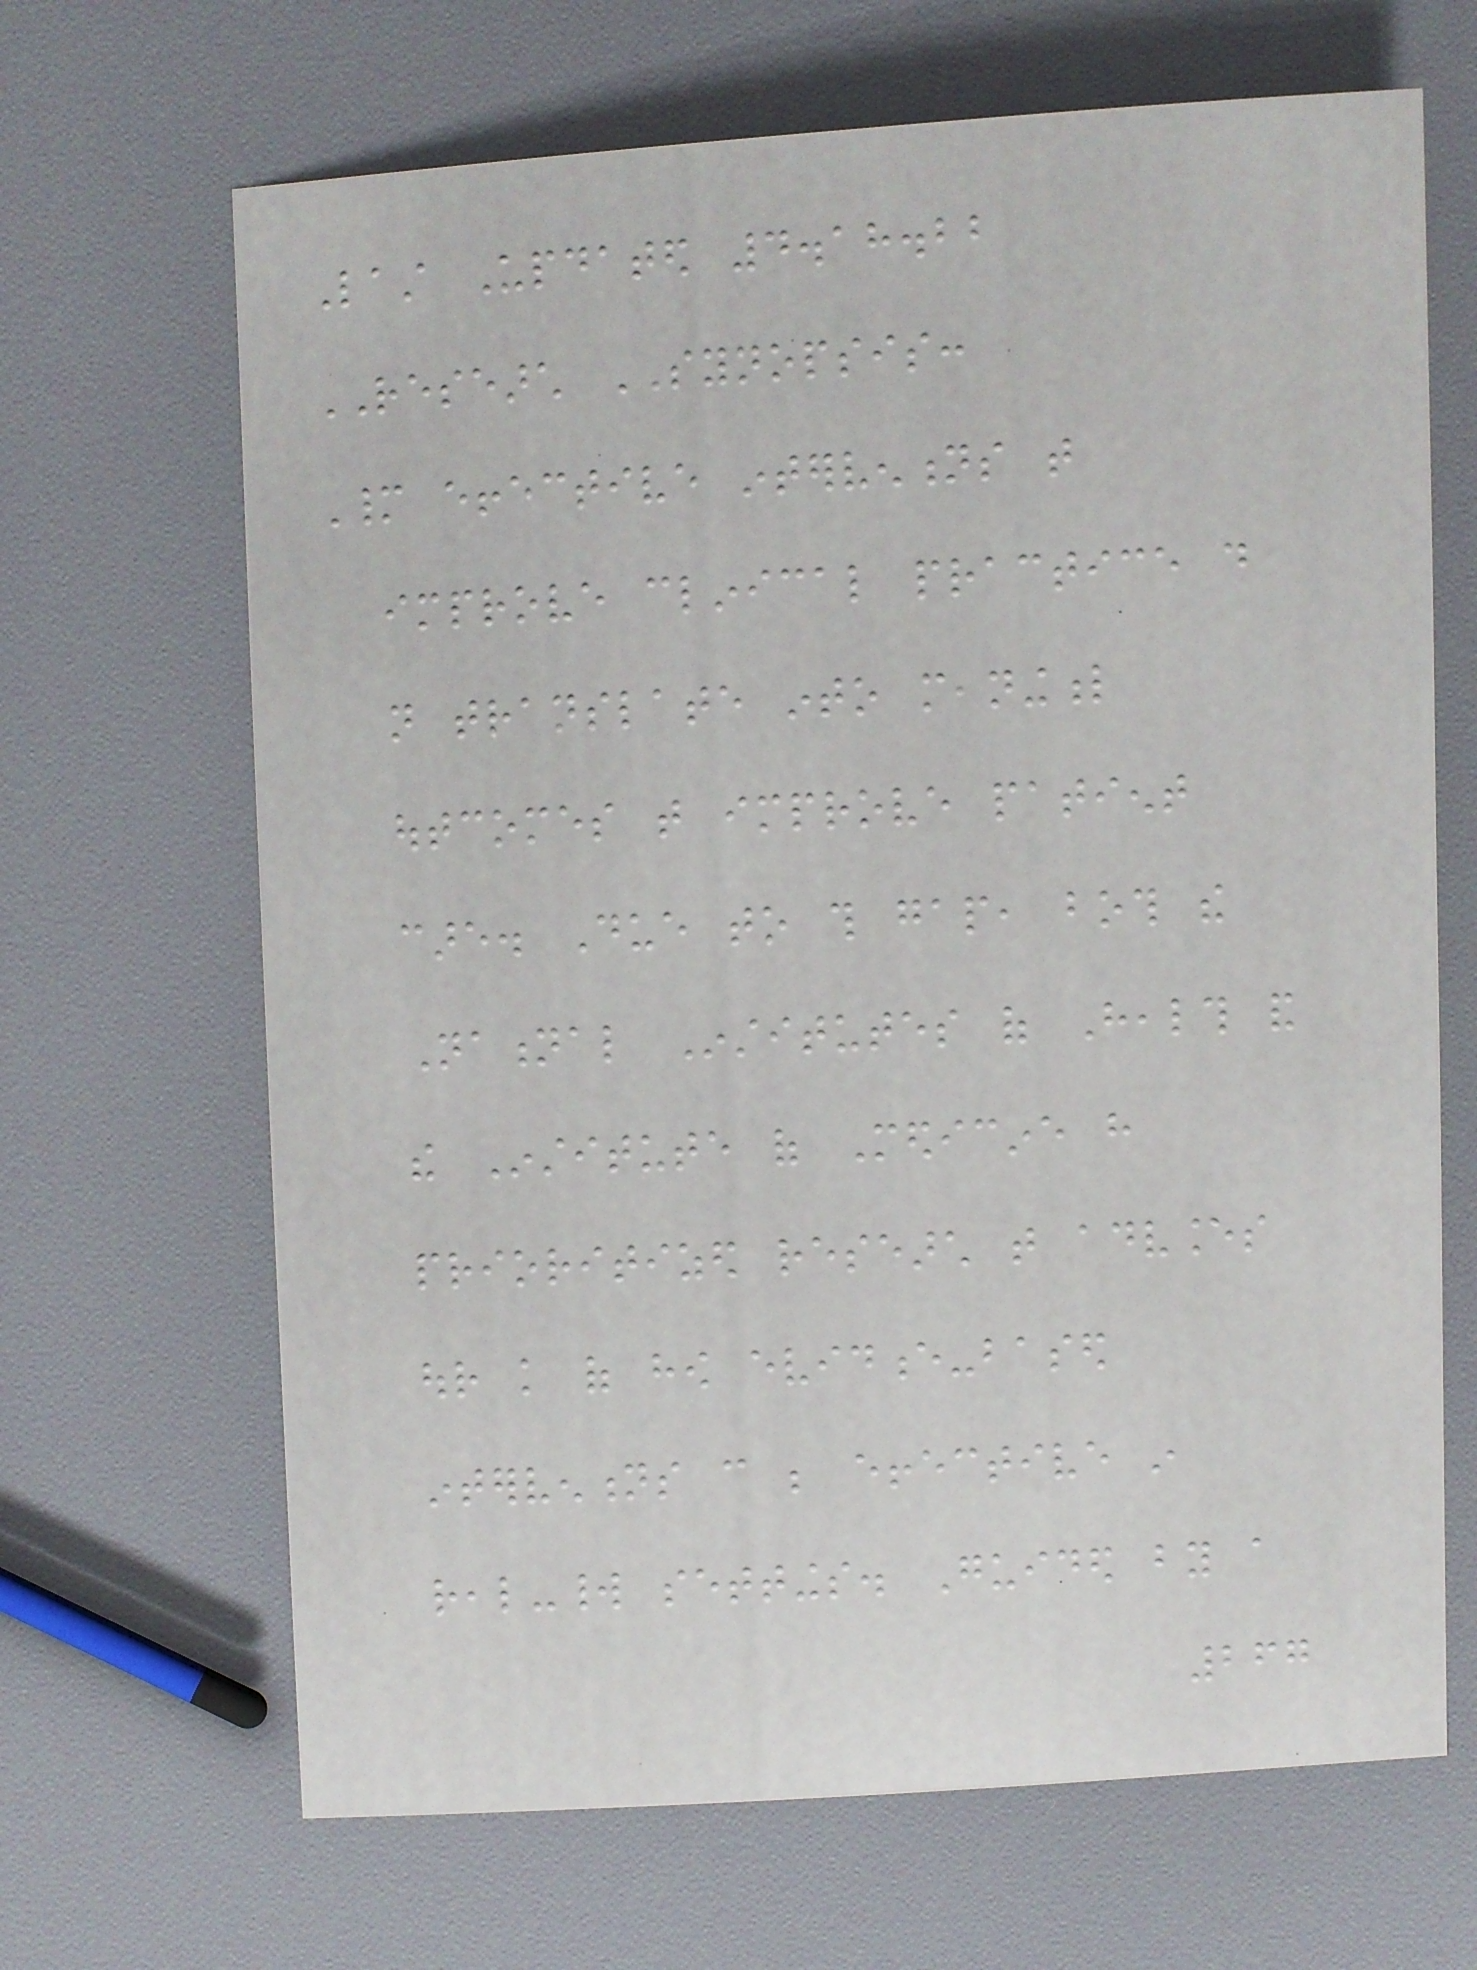Last Updated 4.18.22
RESEARCH SYNOPSIS:
Many effective interventions that
improve clinical practice do
not translate into meaningful
outcomes that improve patient
care. Due to this gap, both the
National Institutes of Health and
the Institute of Medicine have
prioritized research that advances
our knowledge of how evidence-based
interventions can be effective in
real-world settings. Guided by a
267
